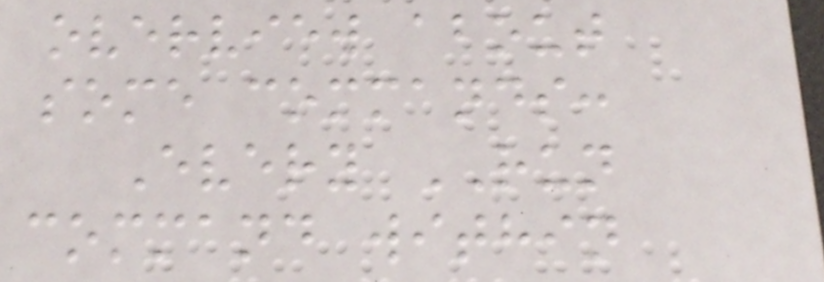overview about
some commands:
Every RUN
command within
